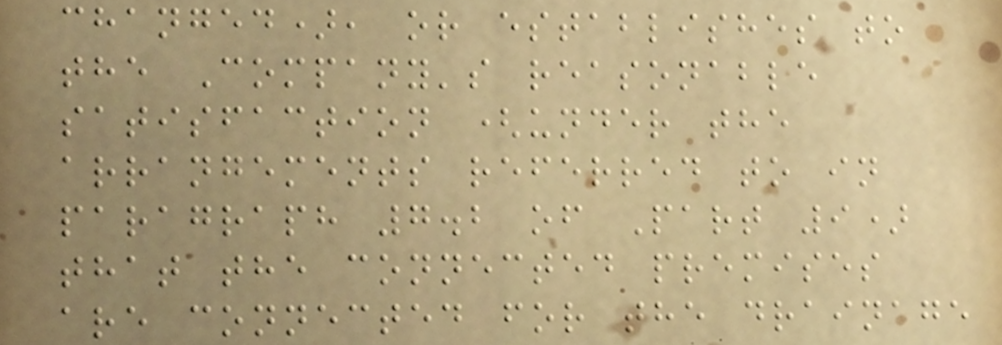changed), or establishes to
the Company's reasonable
satisfaction (under the
arrangements referred to in
paragraph 7.2 of Part 9)
that the connected premises
are connected for the drainage
